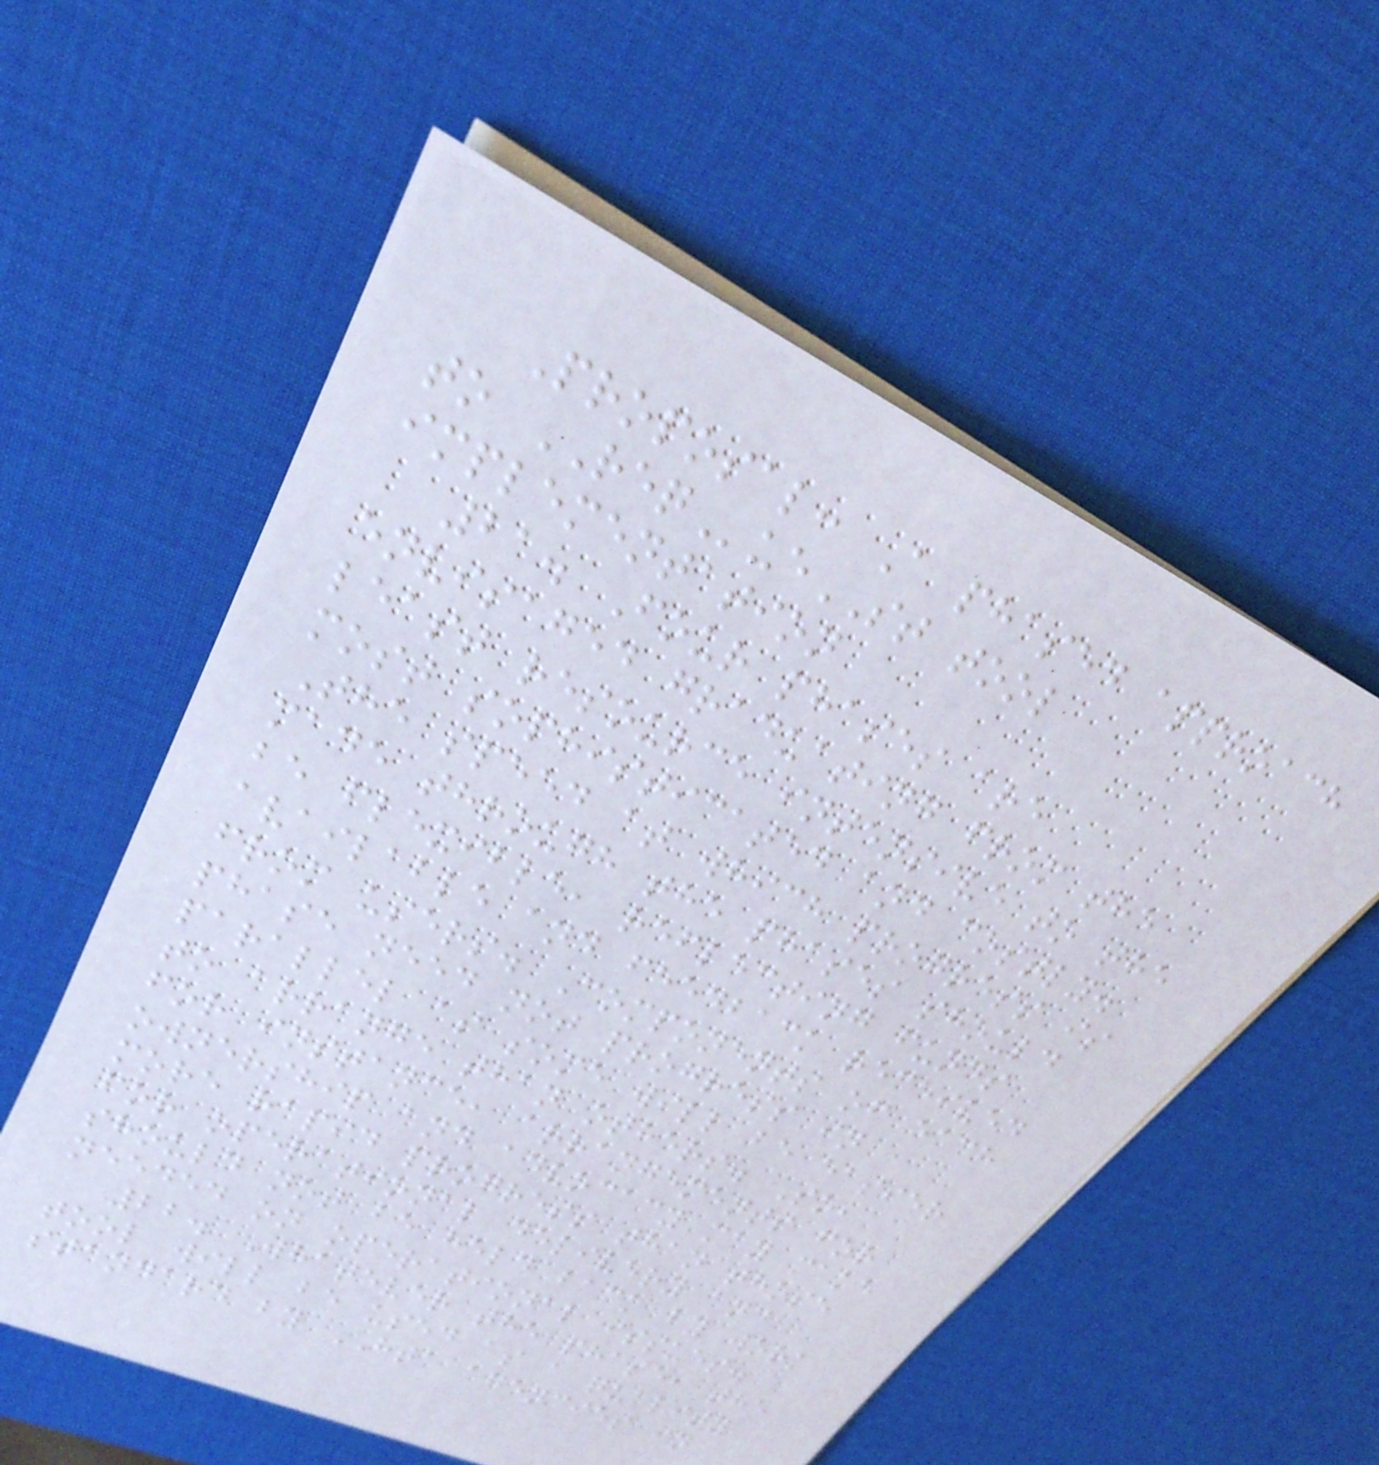Proposal: A phased approach
to REQueST tool
implementation
21. Four phases are
envisaged graduating from the
least resource intensive to the
most sophisticated and costly.
The speed at which progress is
made through the phases should
be flexible, reflecting funds
available and feedback received
from users. Components of each
phase need not progress in
parallel as some will be easier
to arrange than others. So,
for instance, arrangements for
ownership and advocacy may make
more rapid progress than those
for operational delivery and
should not be held back by work
needed on operational issues.
22. Whatever the phase, the
tool will be used as a quality
standard by HTA agencies in
